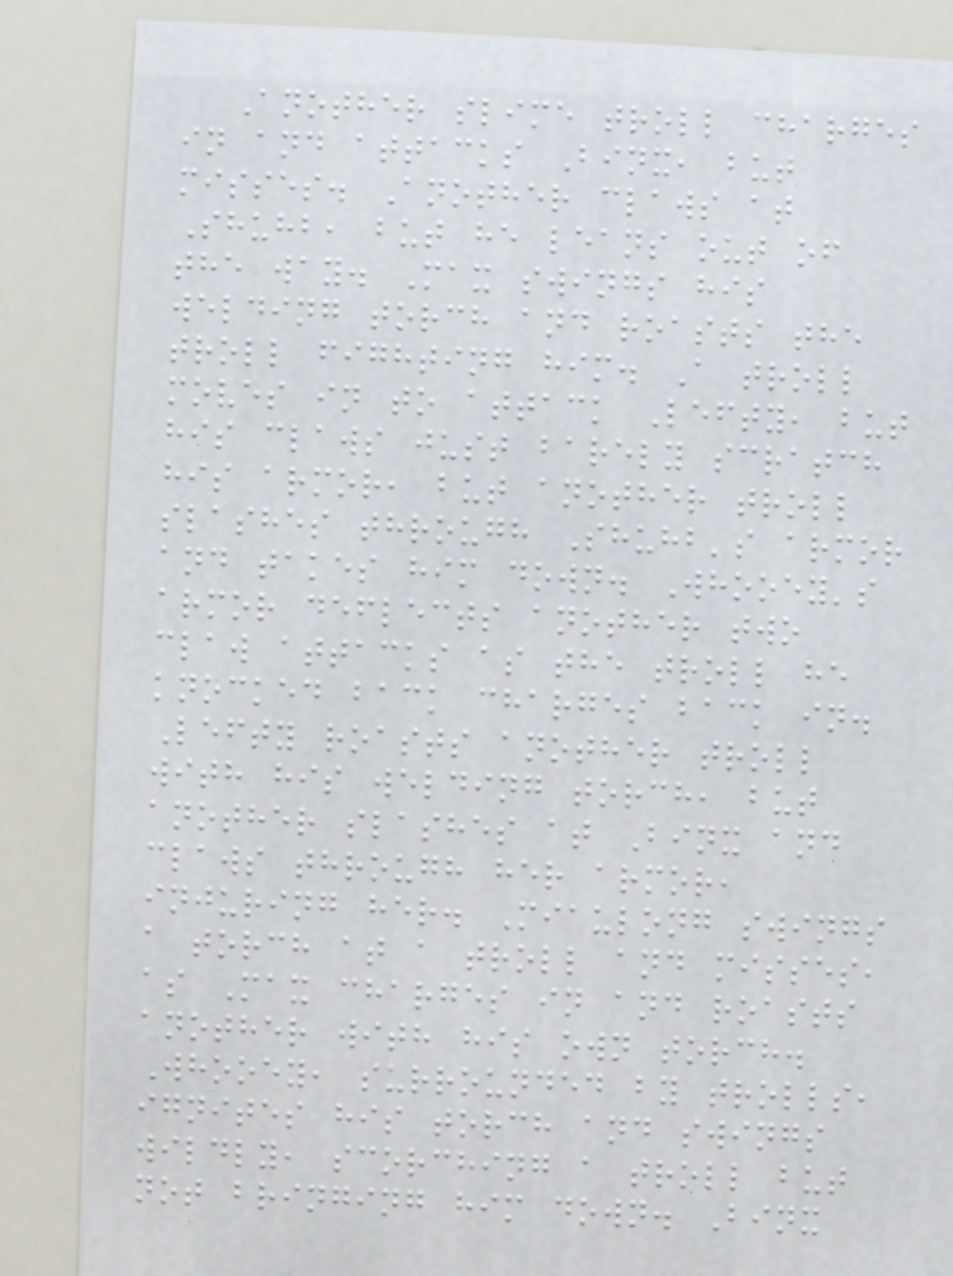Another slime troll charges
in and attacks Binx, but
misses. Another claws at
Shuhb, but he leans out of
the way. Max swings his
welding torch and roasts the
troll fighting him. A troll
moves in to attack Lefty, but
his claws just barely scratch
his armor, but another troll
slashes through Shuhb's armor
and takes him down. Whooey's
armor deflects another two
claw attacks as the troll he
knocked back charges back in.
Lefty roasts another troll
with his welding torch, but
another slashes at Binx and
claws through her armor,
injuring her. Miaulong swings
a torch at a troll and misses,
as Max charges in and roasts
another with his own torch.
Whooey, surrounded by trolls,
ignites his torch and swings
wildly, scorching a troll but
not bringing him down. Binx
